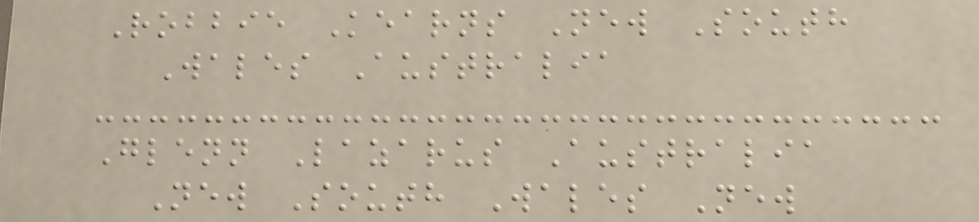Robbie Kearns New South
Wales Australia
Glenn Lazarus Australia
New South Wales New
